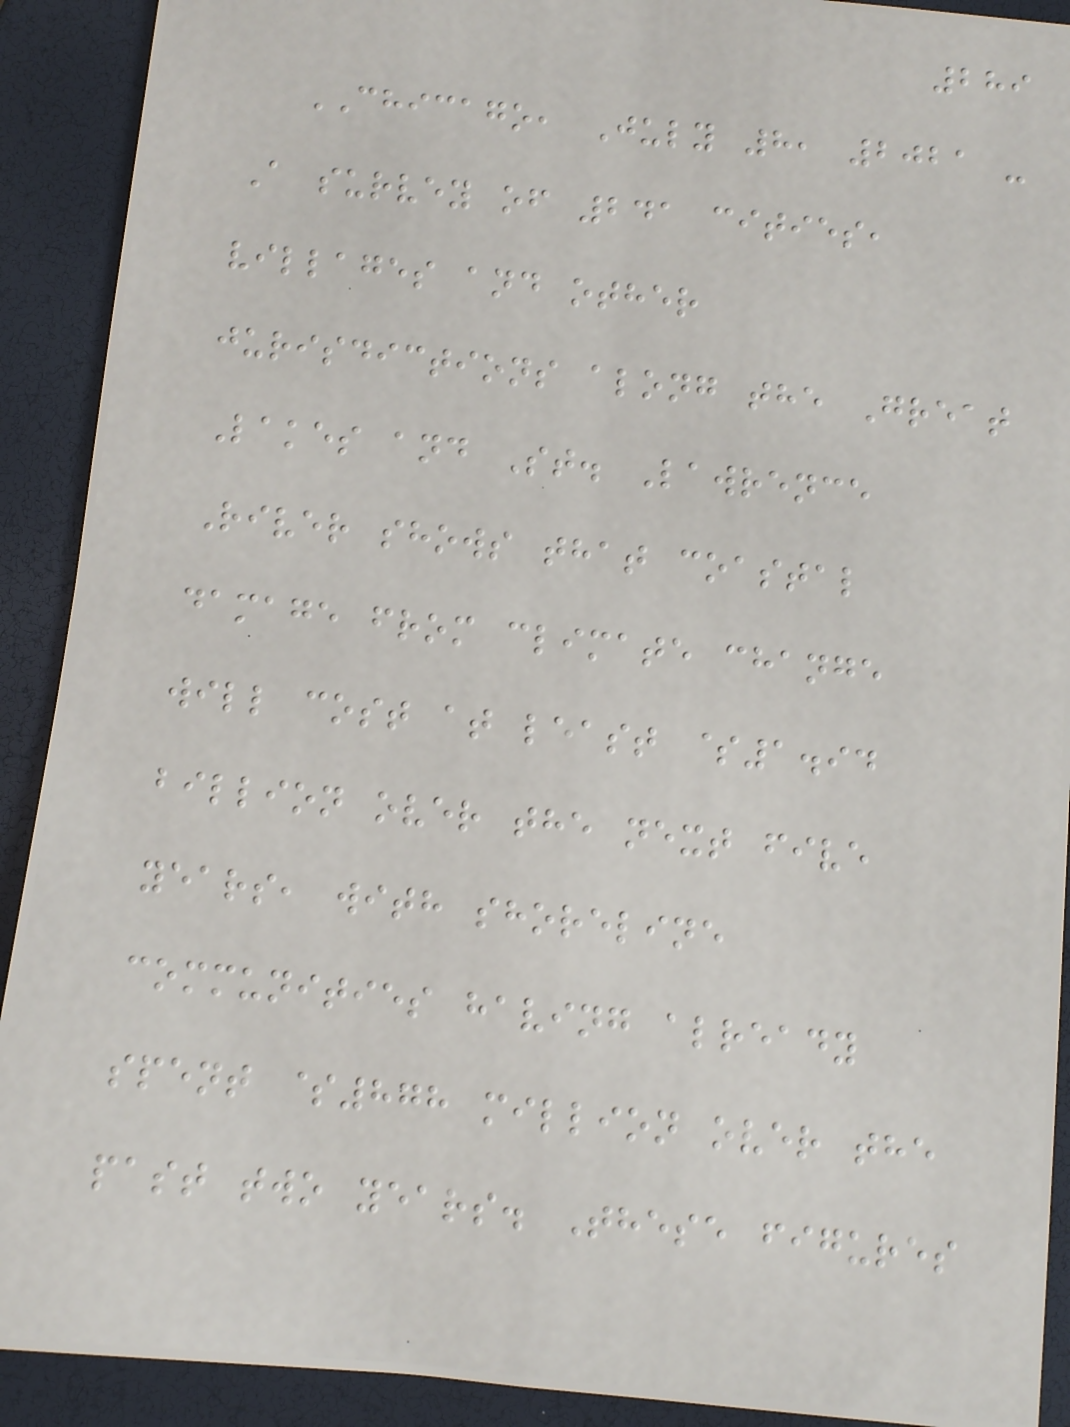289
CHICAGO, July 8, 2021 -
A survey of 241 cities,
villages and other
jurisdictions along the Great
Lakes and St. Lawrence
River shows that coastal
damage from climate change
will cost at least $1.94
billion over the next five
years, with shoreline
communities having already
spent $878 million over the
past two years. These figures
